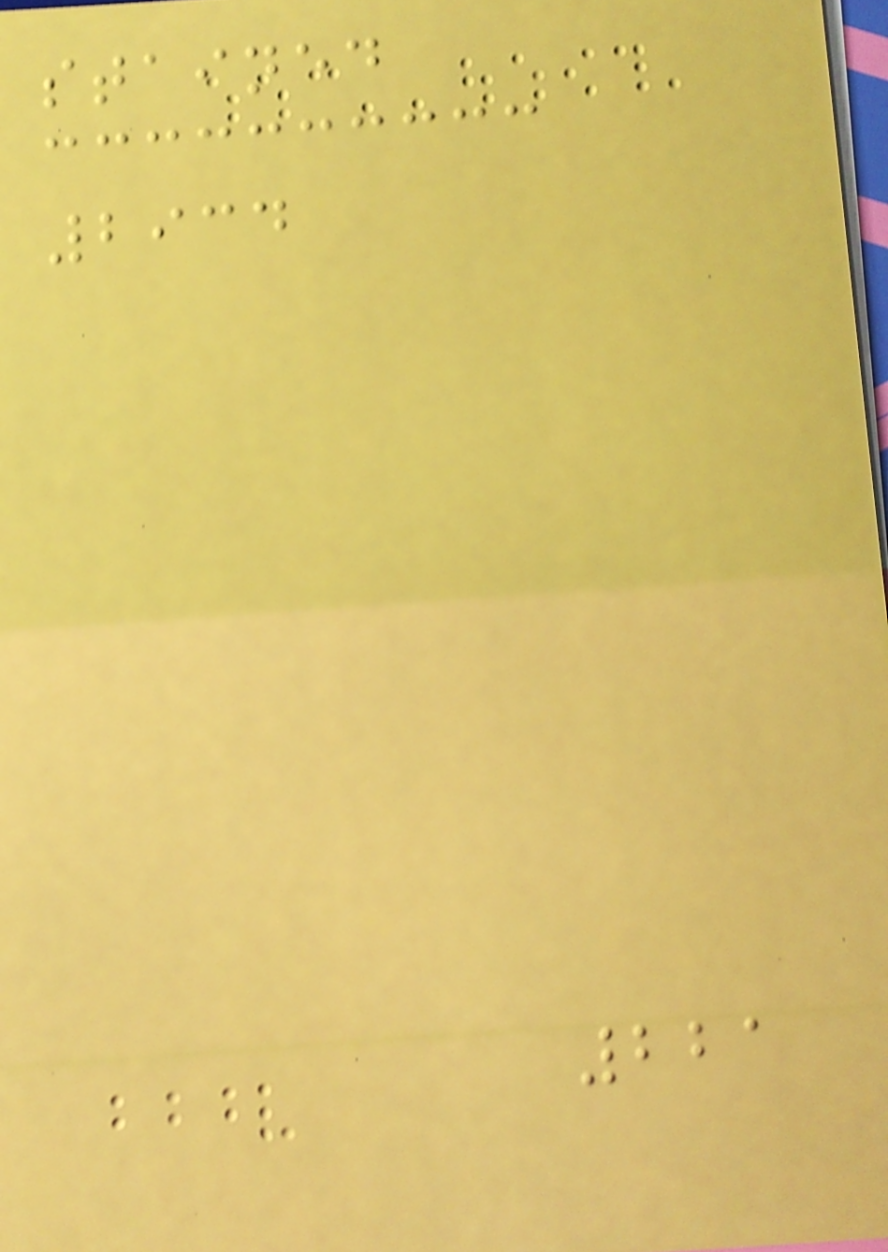stained
2934
221
